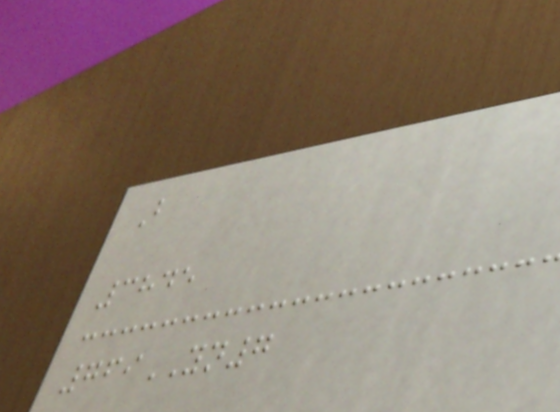B
3845
769YN7
